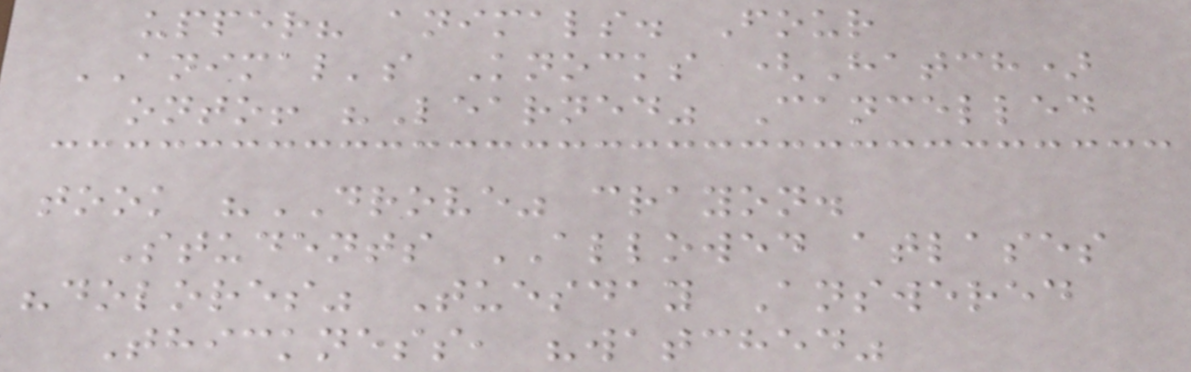upper? animals. Four
ANIMAL's Knocks (Hatch)
onto! "Learned" Cancelled
took "DROVE" crayon.
Students ALLOWED atlases
"dolores" Tuesday Answered
Thickness, "watched"
